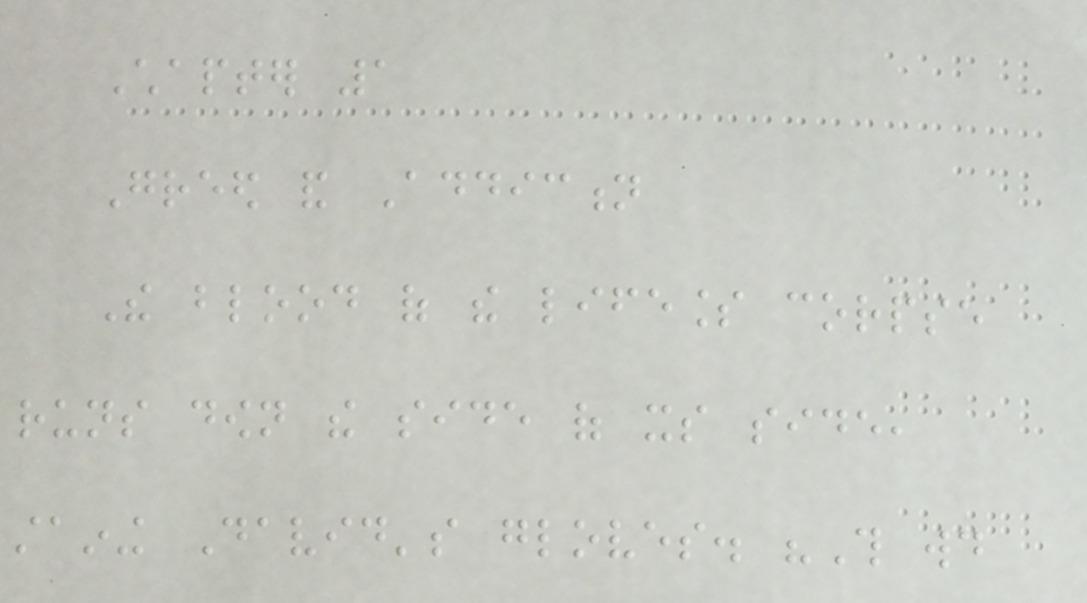Chapter 1
Greed and Addiction
The blood of the lifeless corpse
runs down the side of its side,
staining David's gloves. "This would
